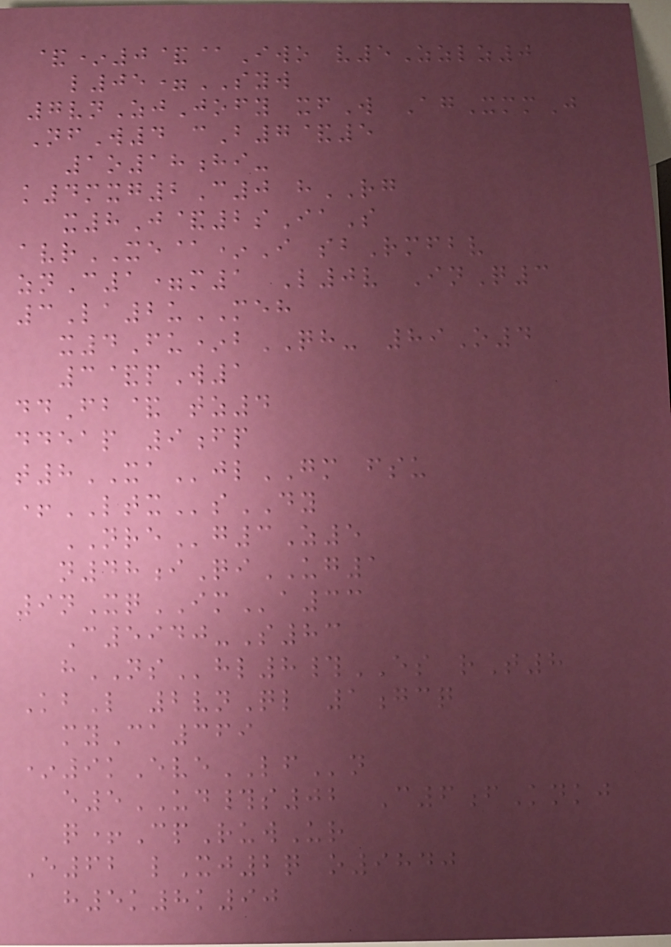&*0&@Iwo v5Zzlz0
l05=SYW
7vnZjJofy xfW AgXmmJ
NfW4 cB7&5
1o18hi-
k4mxg2C0 hRG
x8J&2sIaS
avrXE@*I sbRmfbv
znC1=m1 L0v InQ3
3La2uMEH
x4Fu*bQH- 89O4
3&pW1
ddFb& tz4
ddeap 9fp
t8XAjlGM fsu
+LTXsDY
NREg3Z5
n48iQiUG1
9nXqIMa33
C5940-S83
hNShl8#ES rT8
KbL 2vnQl 1gcq
myCa369
*9kEveLFn
e5UD#s02 C6fKnkj
q+CpRuwUr
E62 lXj2q o9840
h5k8k90
